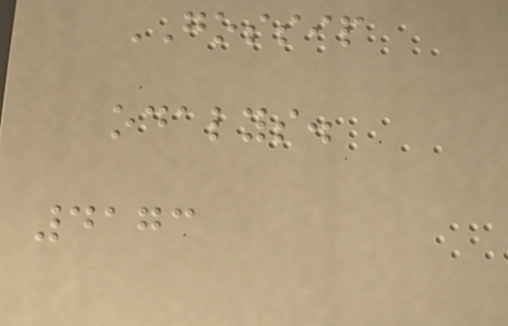GOSSIP
odalys.
4173
